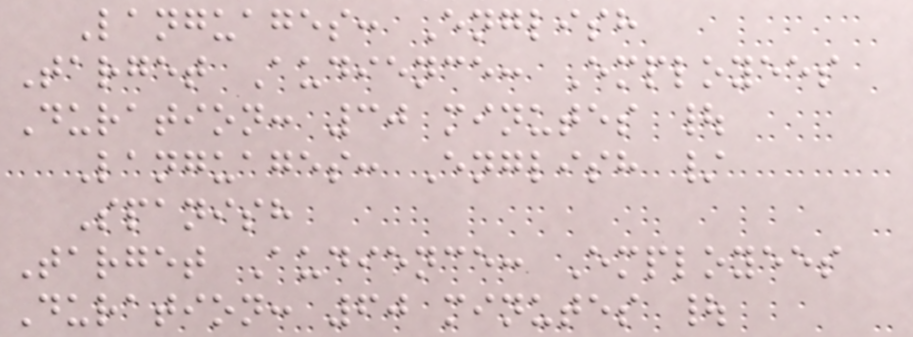Languages: English
Target Audience: Employees
Duration: 30 minutes |
Languages: English /
Spanish
Target Audience: Employees
Duration: 60 minutes |
